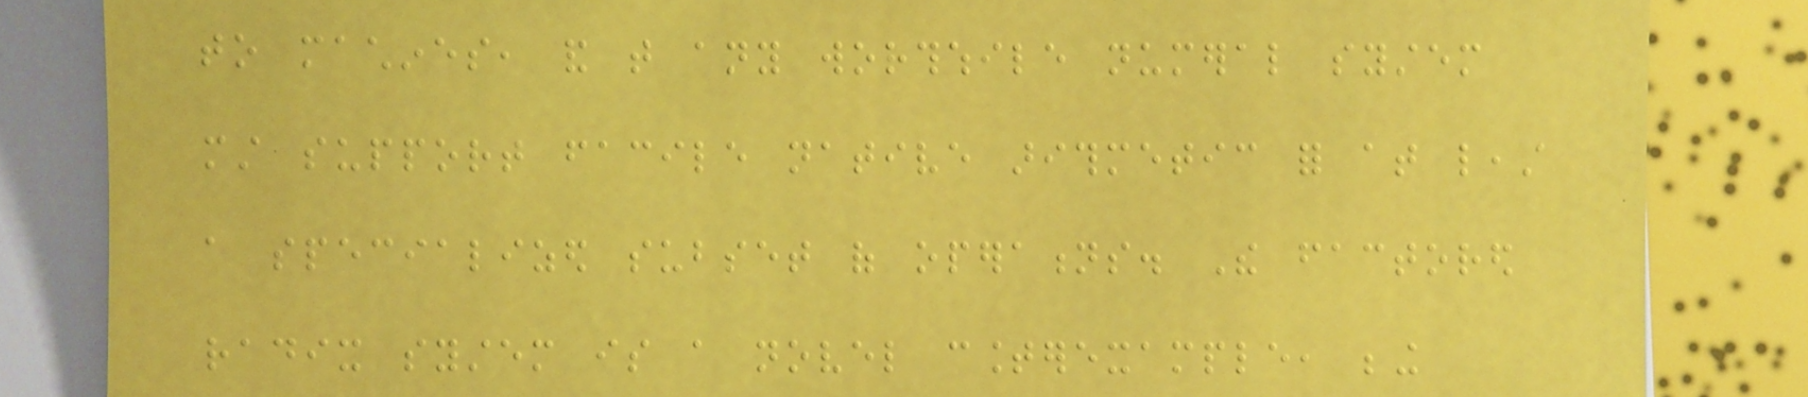to machines, and that any worthwhile numeral system
must support facile native arithmetic for at least
a specialized subset of operations. The factored
radix system is a novel counterexample, being
